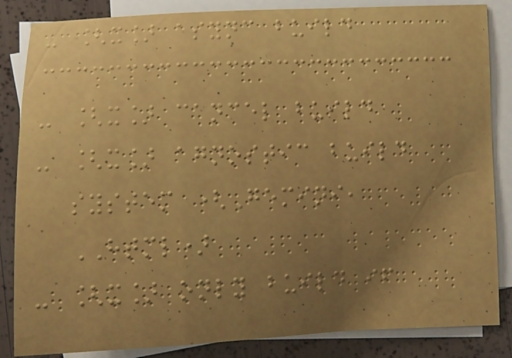- [x] async build
- [x] cancel build
- [x] agnostic build
system (Gemini,
HTML)
- [x] only build if
